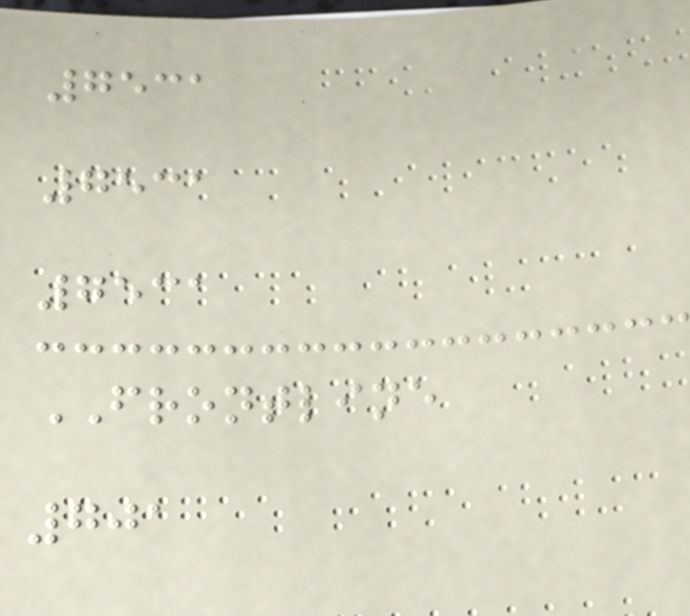7531
7531
7531
FRONTLINE
701
